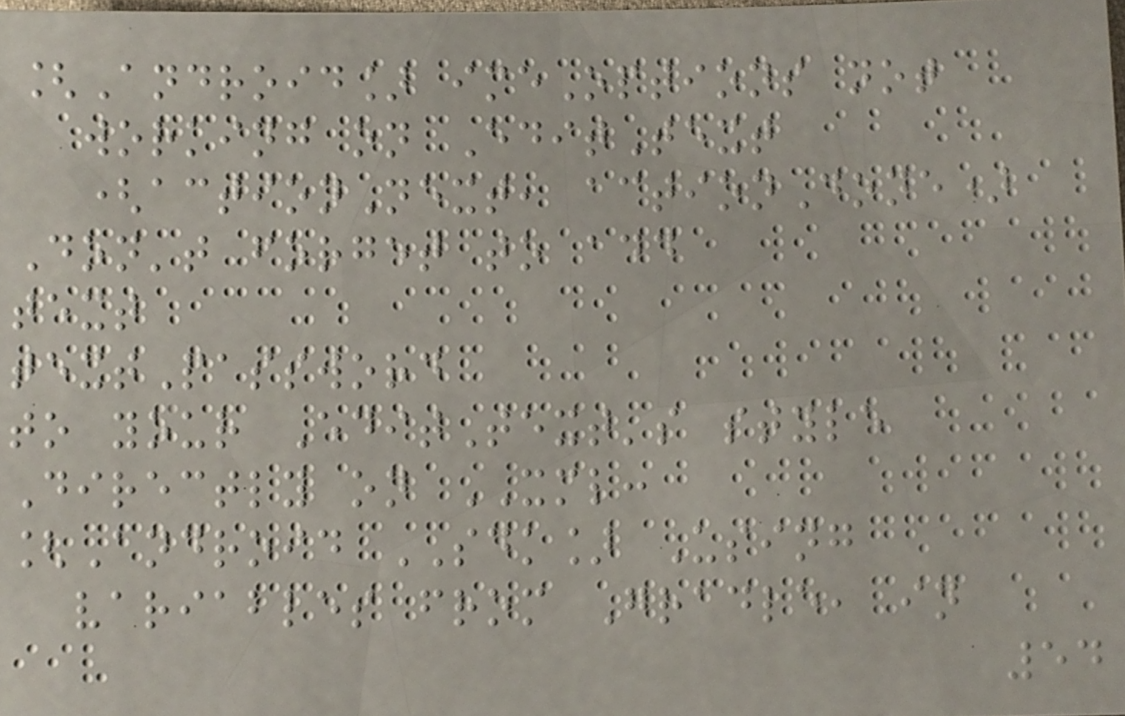[Android] imeOptions not
working on EditText
(actionNext, actionDone)
Don't forget to add
text
textPassword
to your EditText's style
Directly on XML:
[Android SDK] Using
variables from Gradle, in
54
